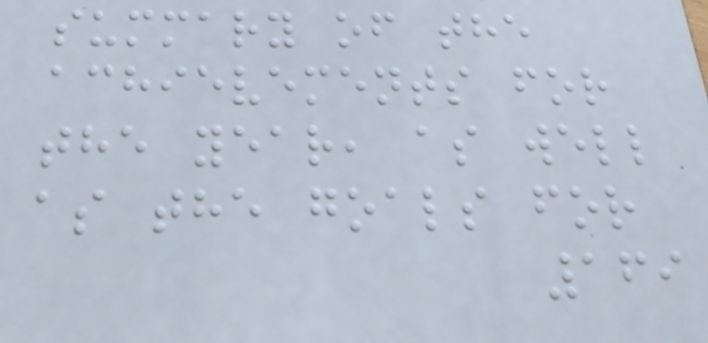summary of the
achievements for
the year, as well
as the goals for
169
